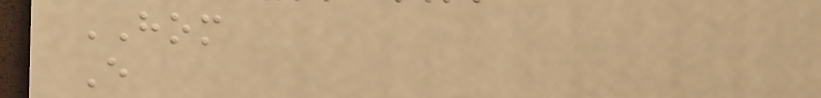HOM
E
